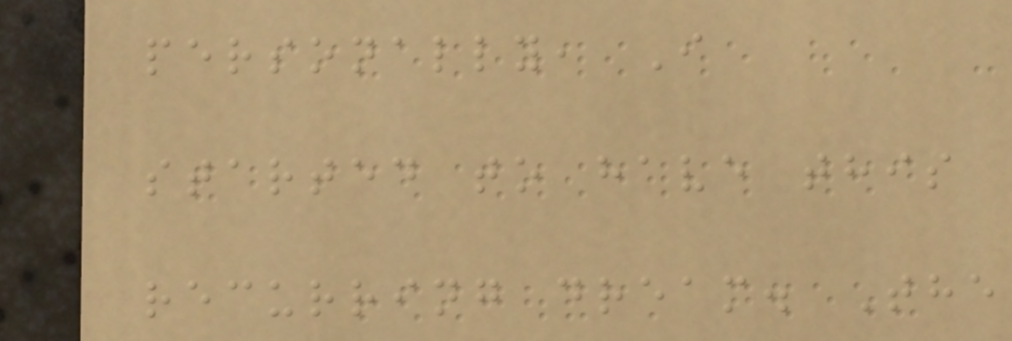personally, I
started to have this
recurring dream. The
